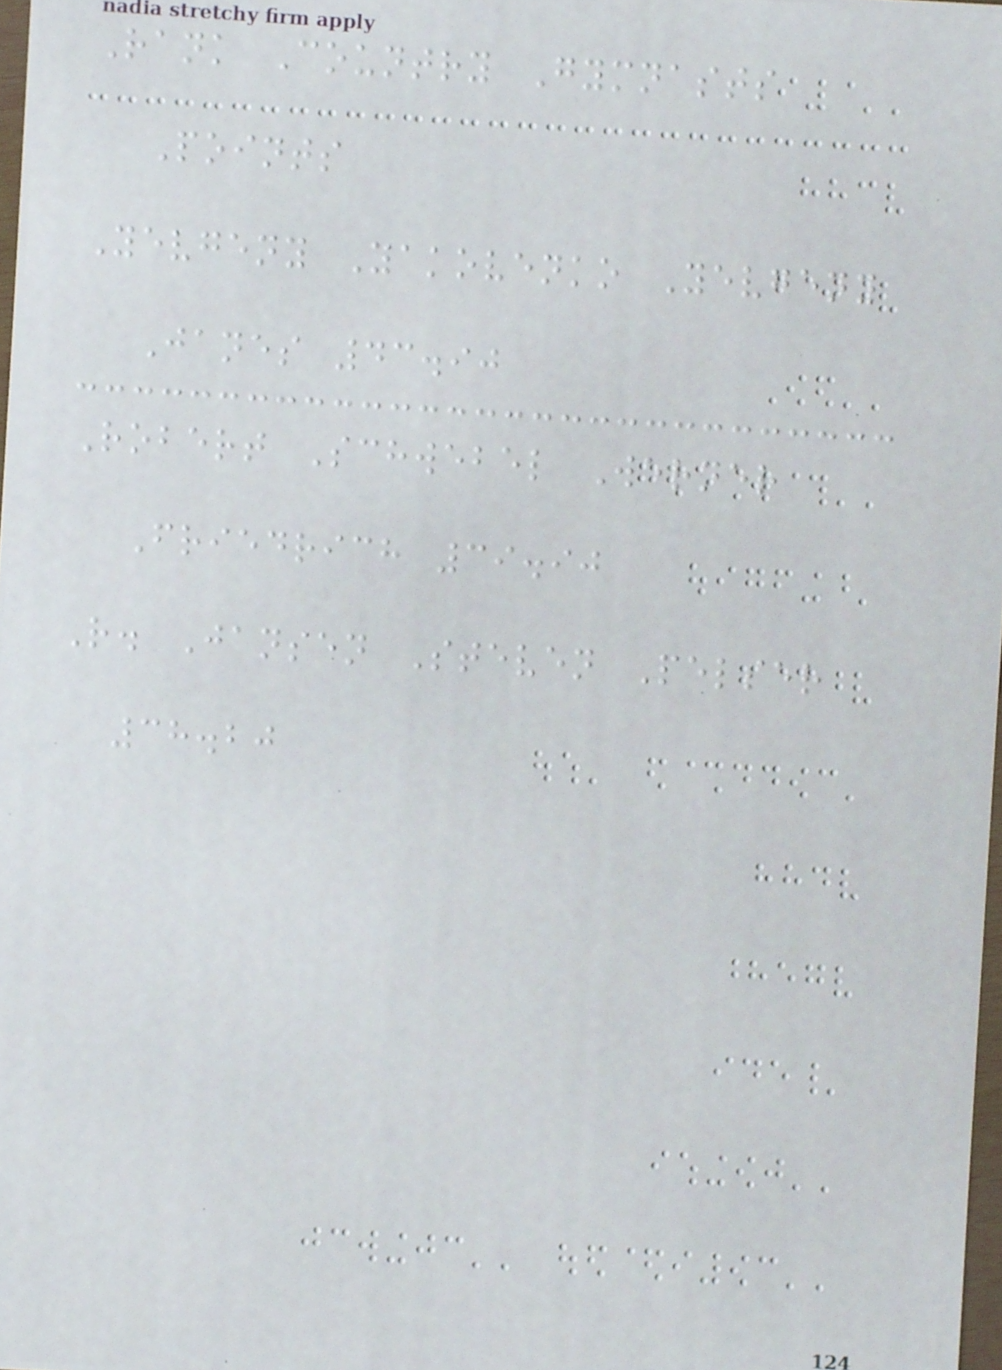Rank Country Gymnasts
Points
Yevgeny Yakovenko Yevgeny
Janes 43.90
Robert Schwebel Werner
Friedrich 39.90
R. Jansen Steven Pelser
38.20
